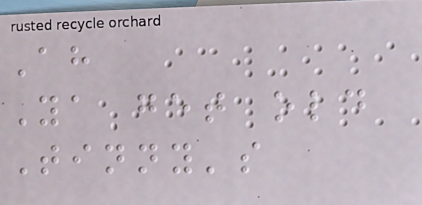Ah
Ya get old
Tinny's
